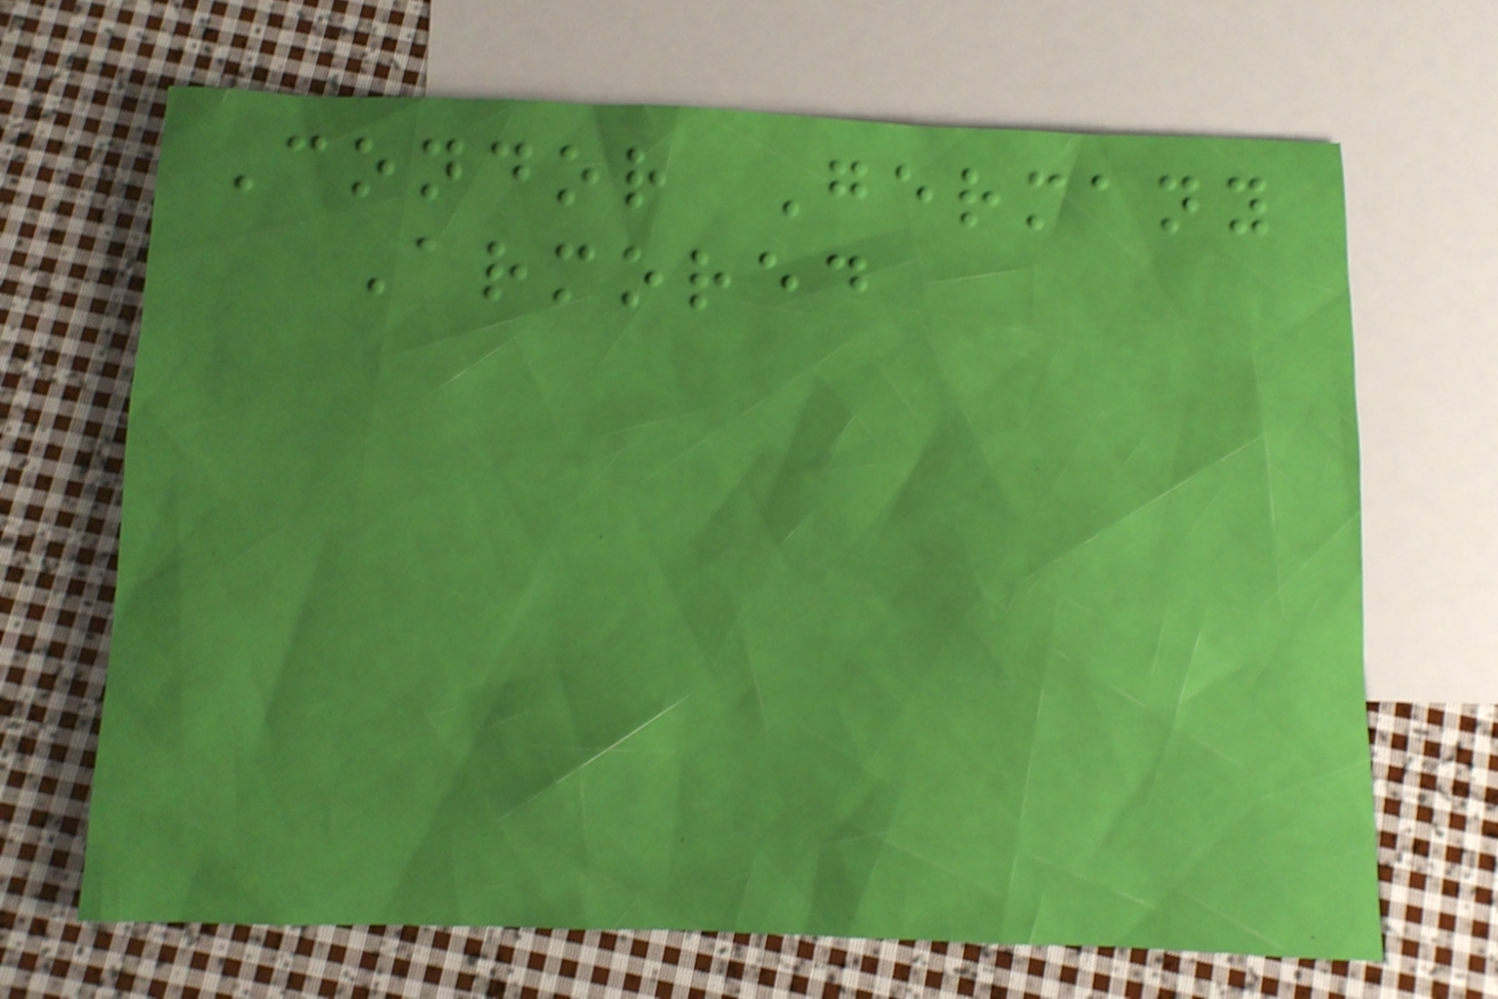Condor Germany
Armored
